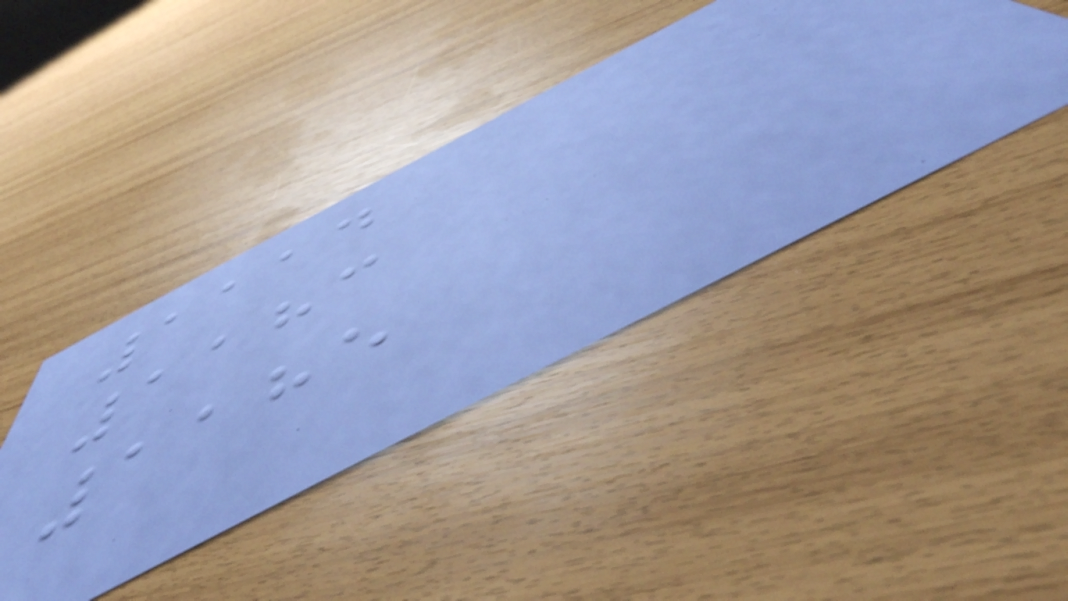1114
1183
1185
